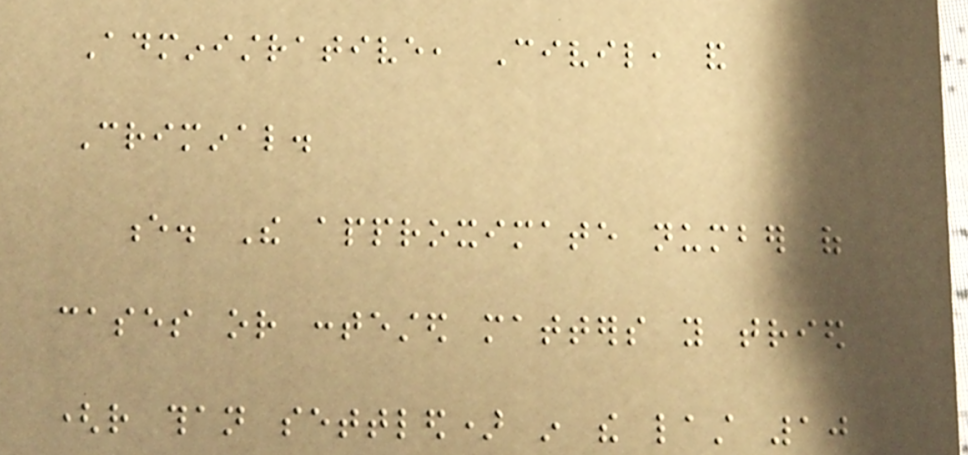Administrative, Civil, and
Criminal.
e. The approximate number of
cases or contested matters you tried
(rather than settled) in the last 10
